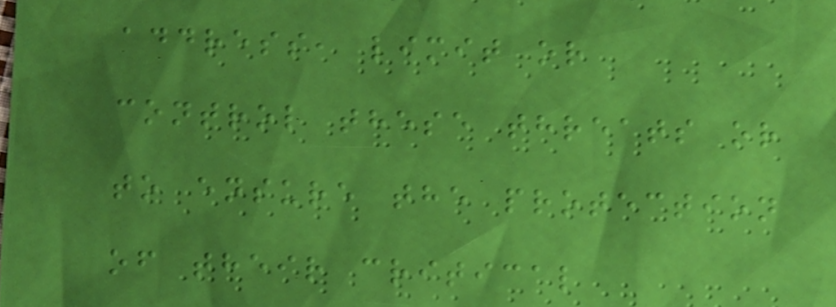address, limit or
control these threats or
to ensure the protection
of their critical
